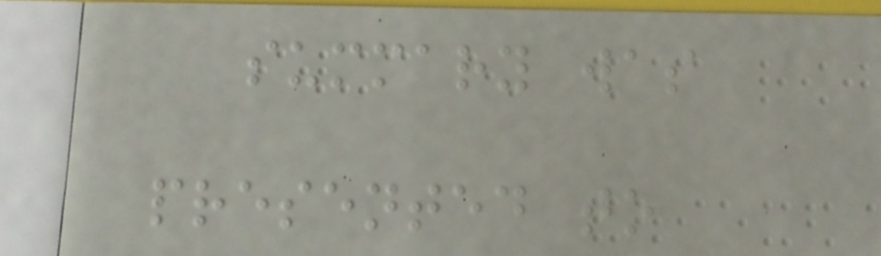summary was
presented to
